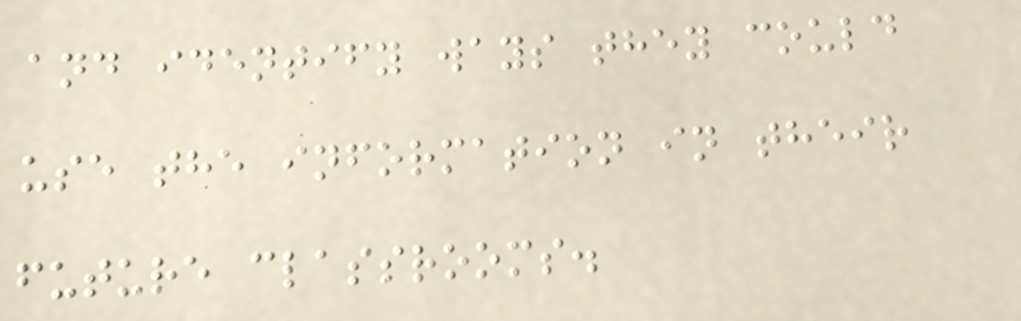and identify ways they could
use the information in their
future classrooms.
